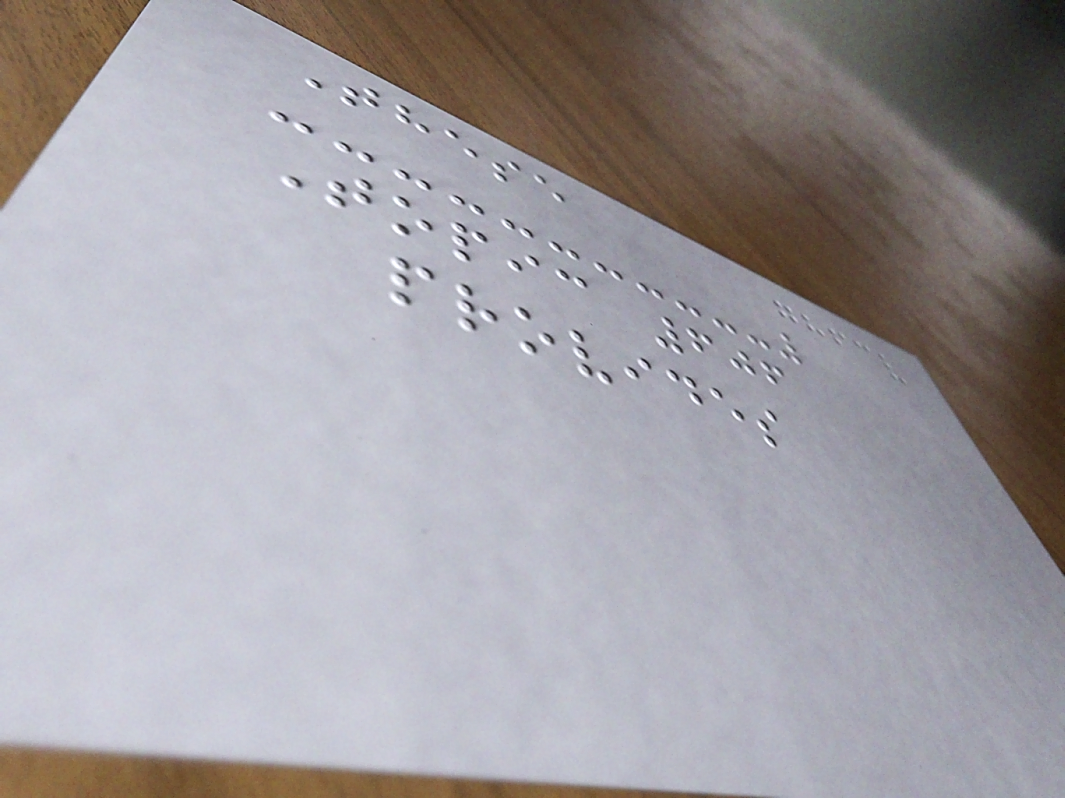These
Topic 606
provides
